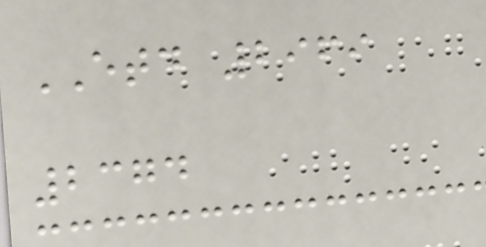ETD 2969
2374
